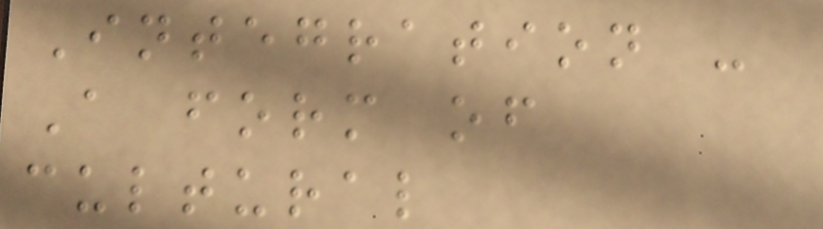Integration -
A form of
cultural
